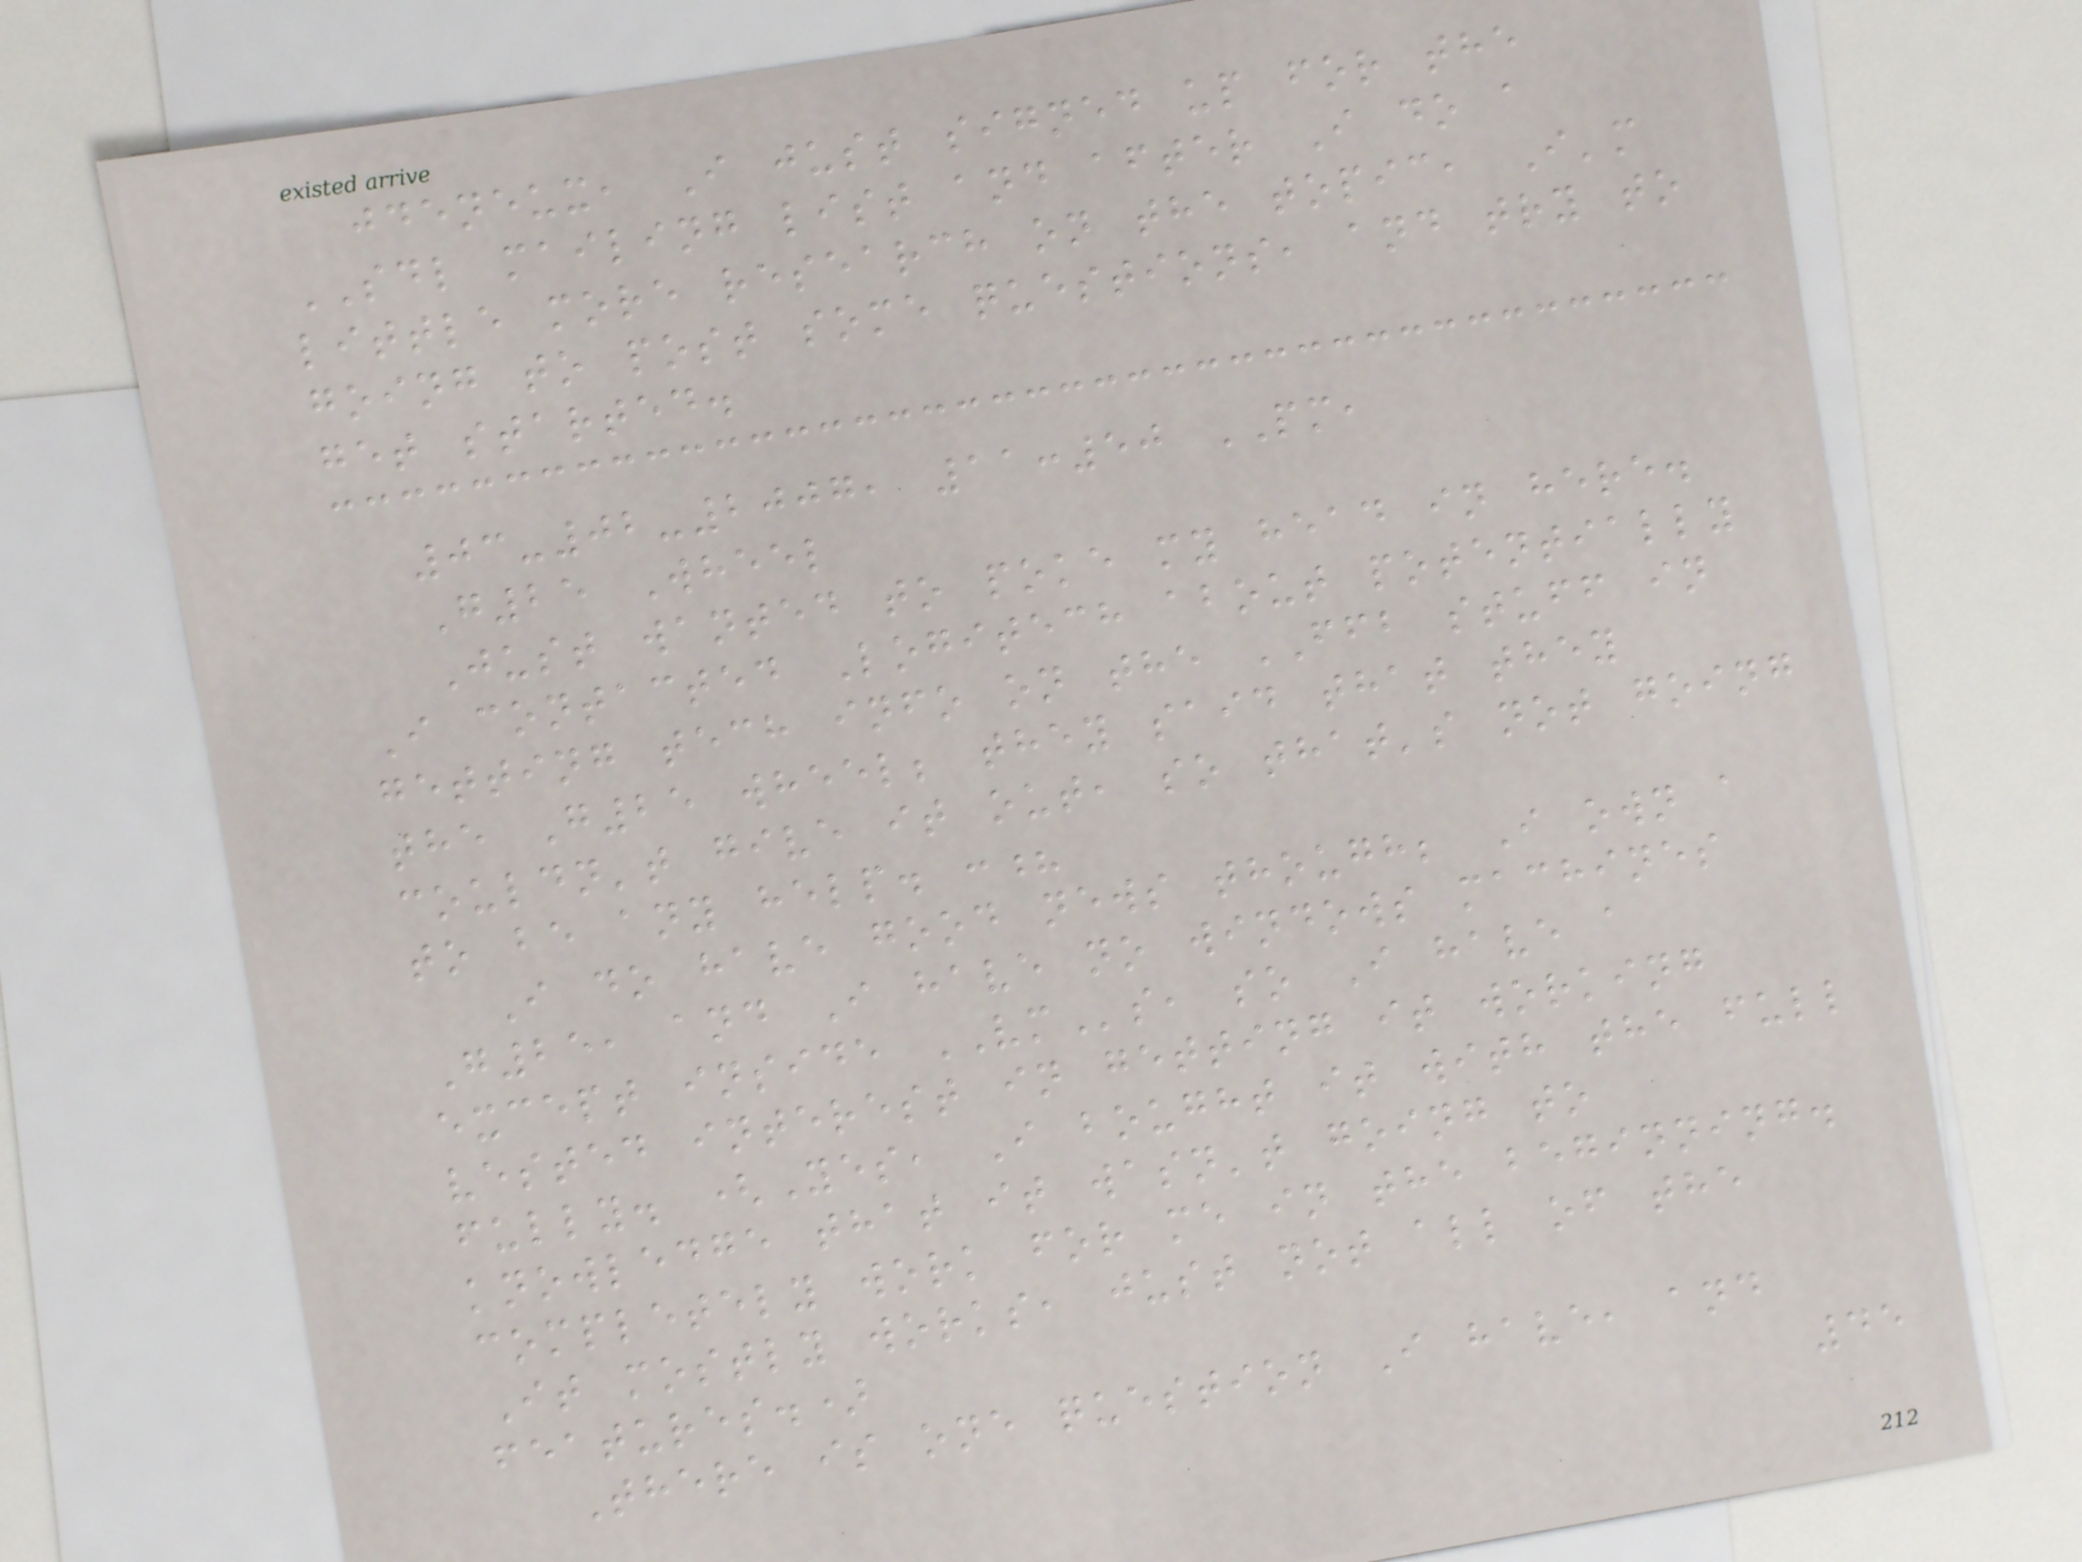jdeneux, I just signed up for the
SDL mailing list and after I do a
little more research on the topic, I'm
going to post some questions, and try to
get started.
03-02-2007, 11:50 PM,
G25 Wheel
Just wanted to poke my head in here.
I contacted Logitech about potentially
getting tech info on the FFB stuff in
the G25 wheel; they said that they
couldn't give it out, so that's not going
to be any help. :?
I do have good news though; I own a
G25, and I have no windows machines
except inside VMs, so I have a
vested interest in getting it working
fully. (Yes, I bought it with the full
knowledge that it wasn't going to
completely work for me in the beginning.
It mostly works, just not all of the
features.)
There is one question I have, and
45
